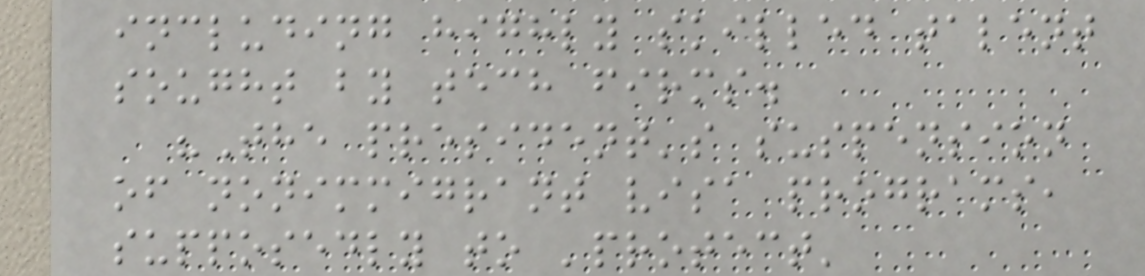including highly skilled talent
sought by tech firms.
"The president's suspension
of nonimmigrant visa programs,
supposedly to 'protect'
